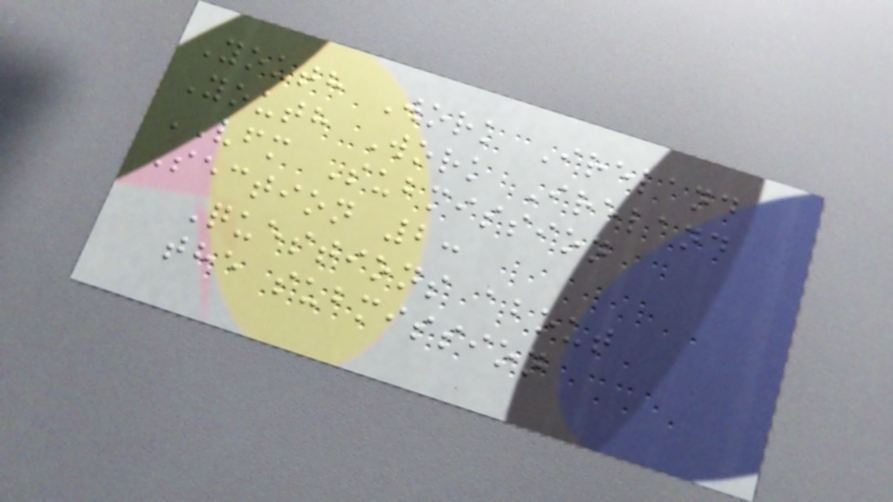Youth Work Ireland
Youth Work Ireland
VFM Submission
Section 2:
Questions about
the submission
